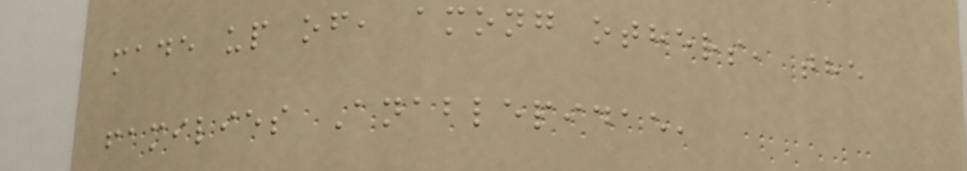made up of, among others, the
families Anablepidae,
